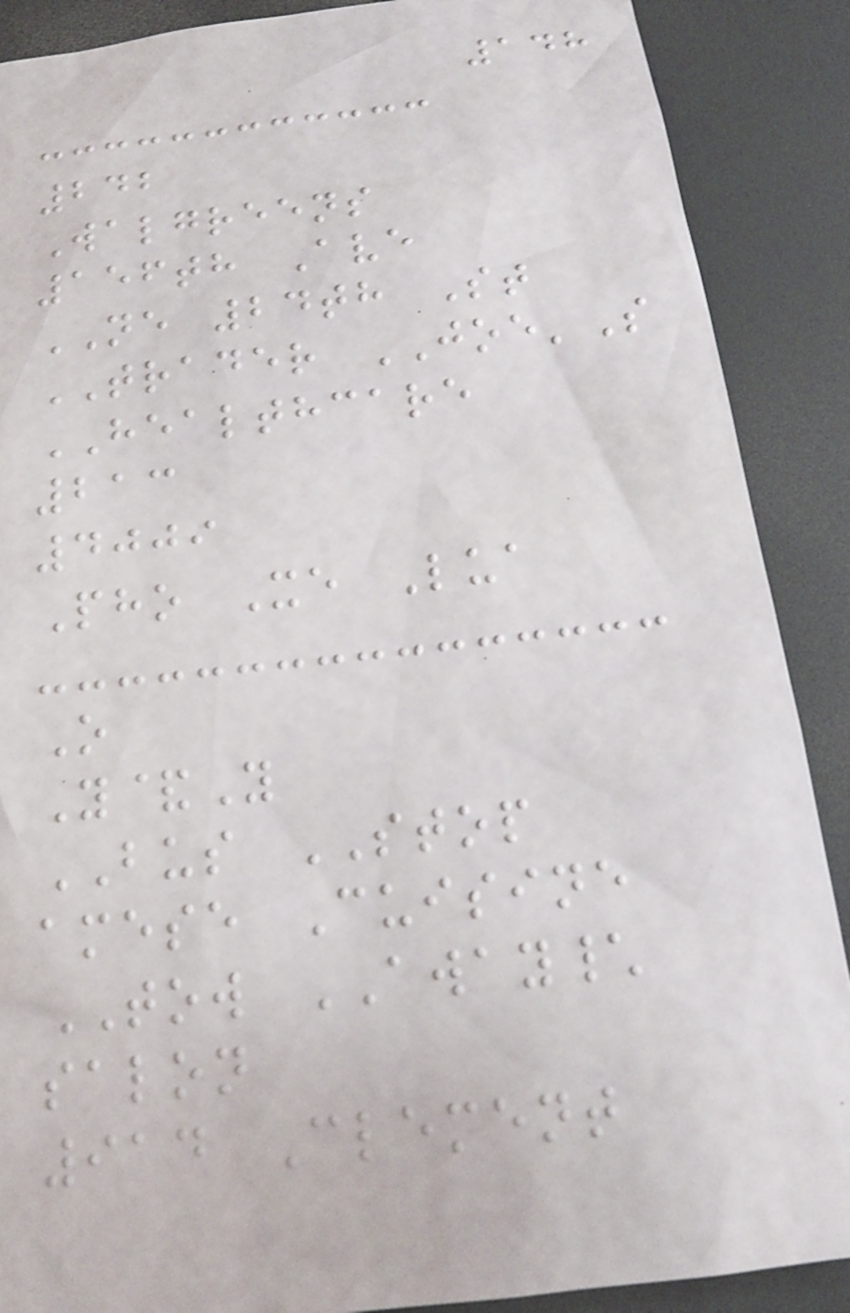148
242
Walgreens
156th Ave
NE 24th St
TRADER JOE'S
HEALTHCARE
213
4009
Pho Xe Lua
O
Y&Y
BUS STOP
amese Cuisine
TOW AWAY\
salon
914 Clement
